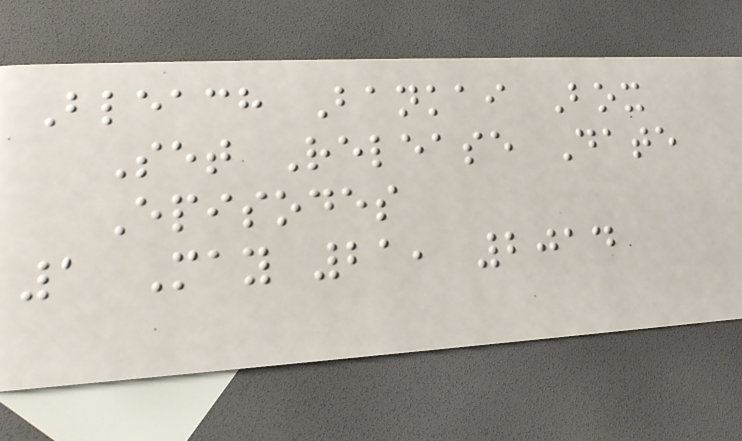Bleach Bankai Box
Set Release Date
Episodes
1 May 21, 2014
